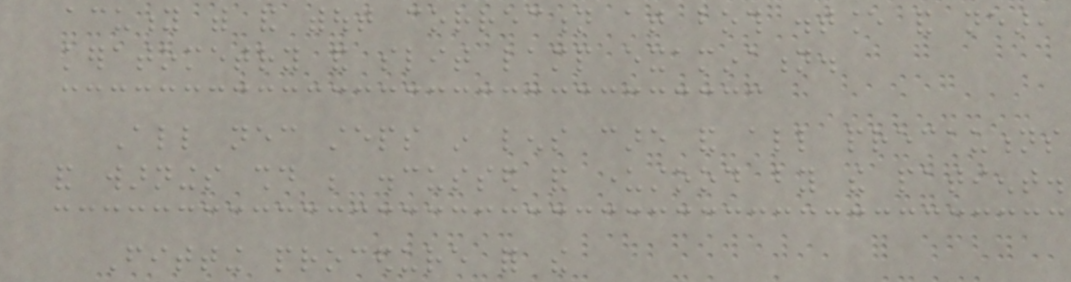acuity with and without correction at both distance and near,
keratometry and slit lamp examination.
All necessary steps in lens care and all precautions
and warnings should be discussed and understood by the patient.
Fitting procedure for the
